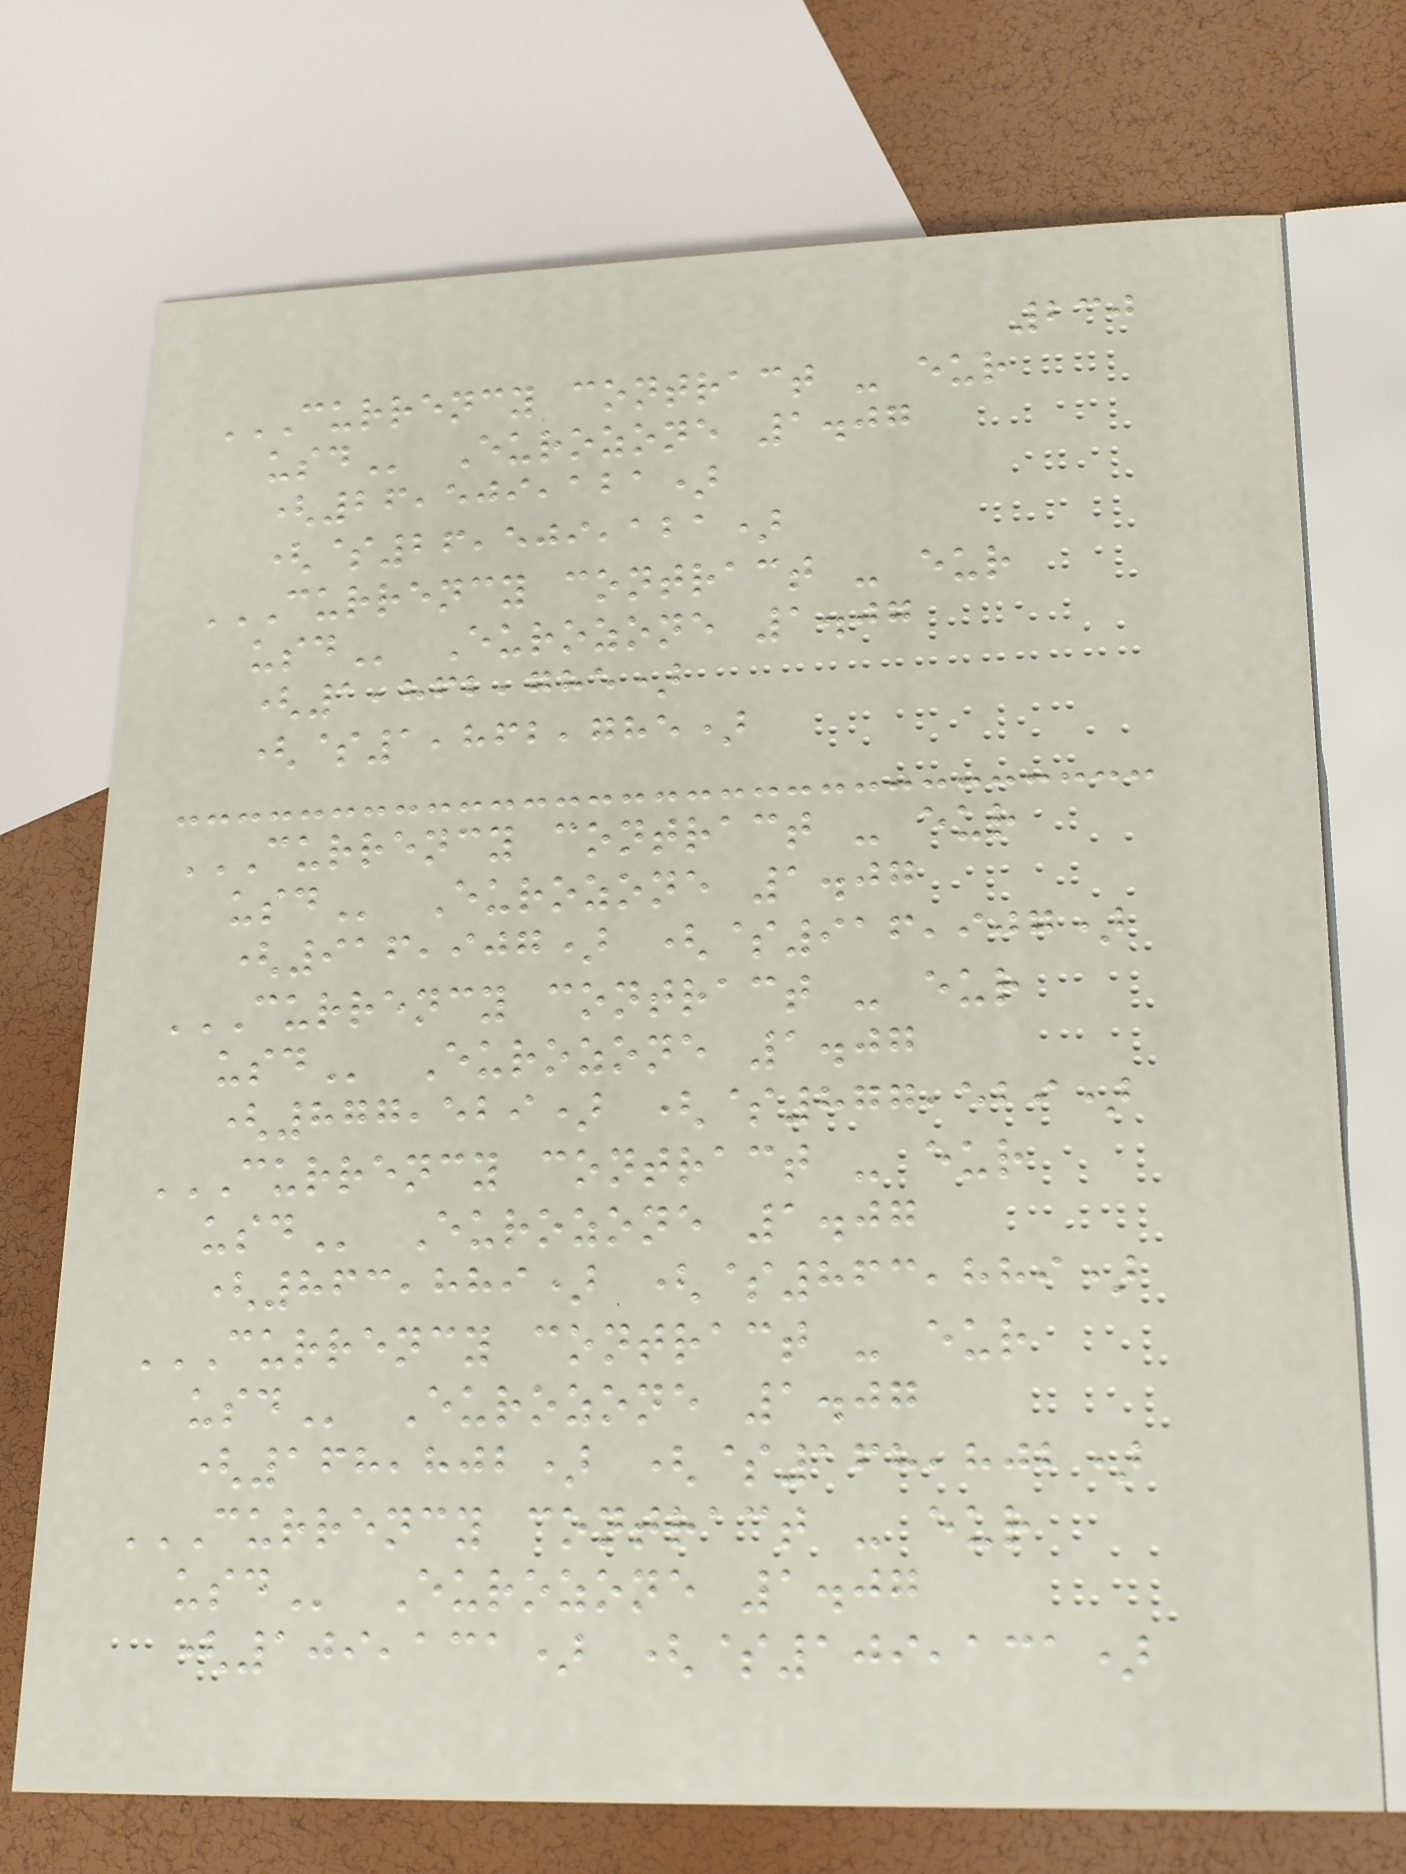230
CURRENCY CONTRACT - EUR
USD Eurozone 1.07
(26,509,121)
($26,509,121)
CURRENCY CONTRACT - EUR
USD Eurozone 1.07
(1,862,785)
($1,862,785)
CURRENCY CONTRACT - EUR
USD Eurozone 1.07
(916,907) ($916,907)
CURRENCY CONTRACT - EUR
USD Eurozone 1.07
(877,529) ($877,529)
CURRENCY CONTRACT - EUR
USD Eurozone 1.07
(863,889) ($863,889)
CURRENCY CONTRACT - EUR
USD Eurozone 1.07
(168,802) ($168,802)
CURRENCY CONTRACT - EUR
USD Eurozone 1.07
(109,131) ($109,131)
